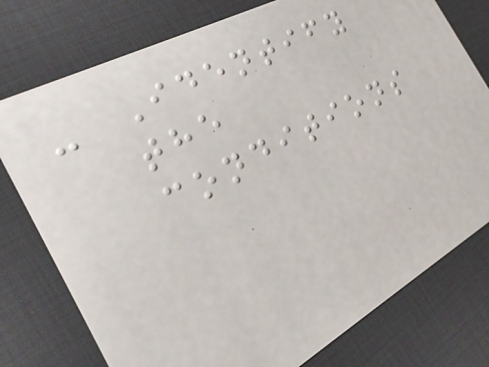- Identify
the
conditions
